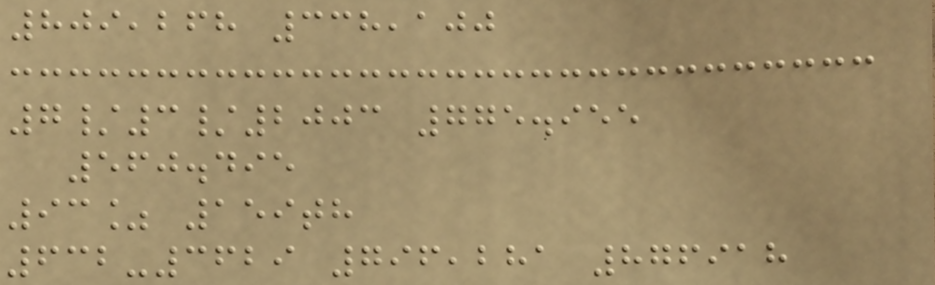809,268 338,100
7/3/2003 775.955
560.495
93% 159th
632-3629 796,281 876918
